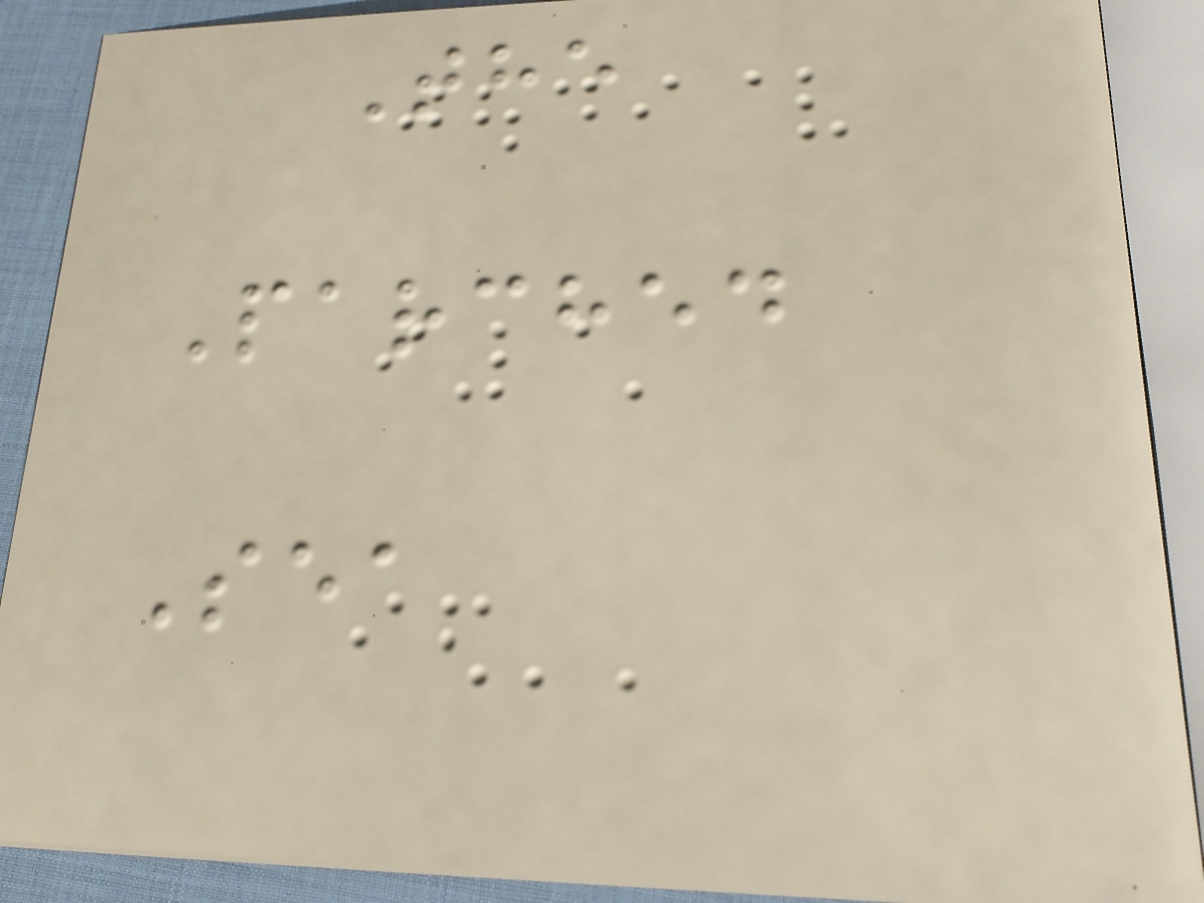The
Parched
Sea
